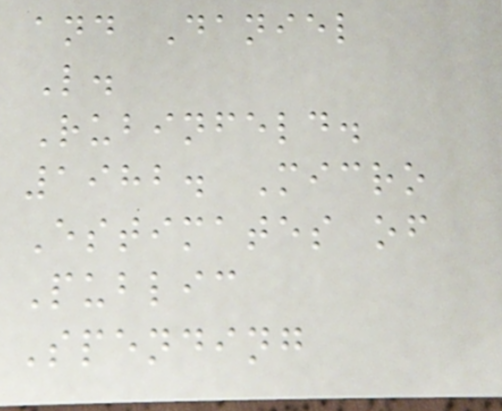and Daniel
L.
Rubinfeld.
1982. Micro
Estimates of
Public
Spending
